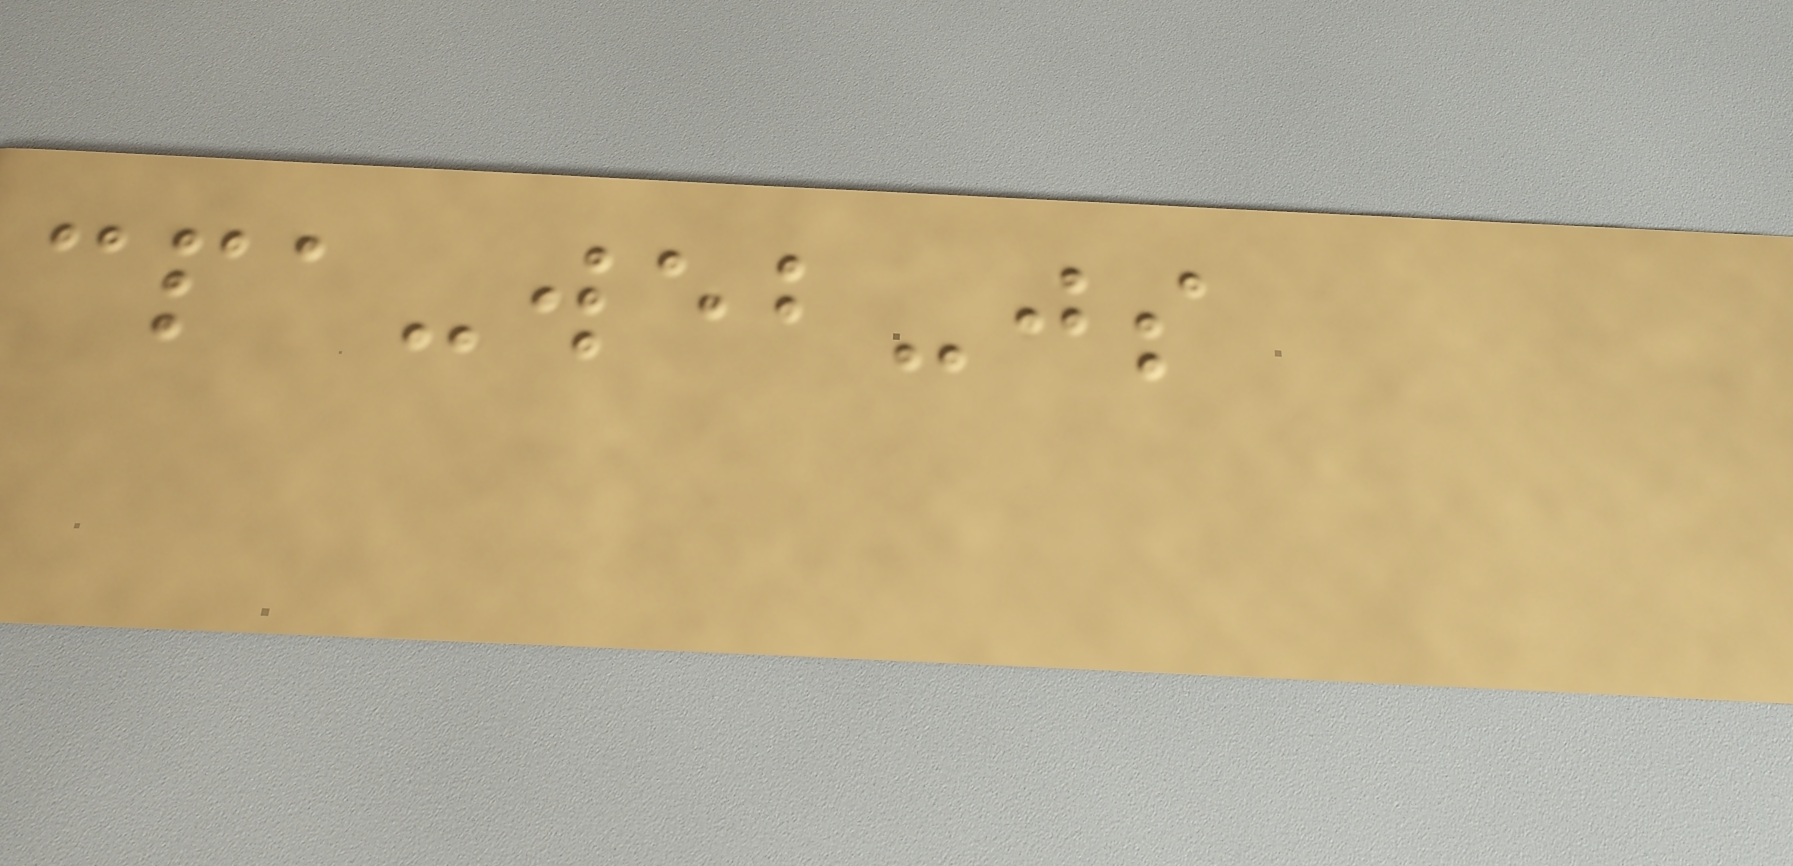cpa-web-js
